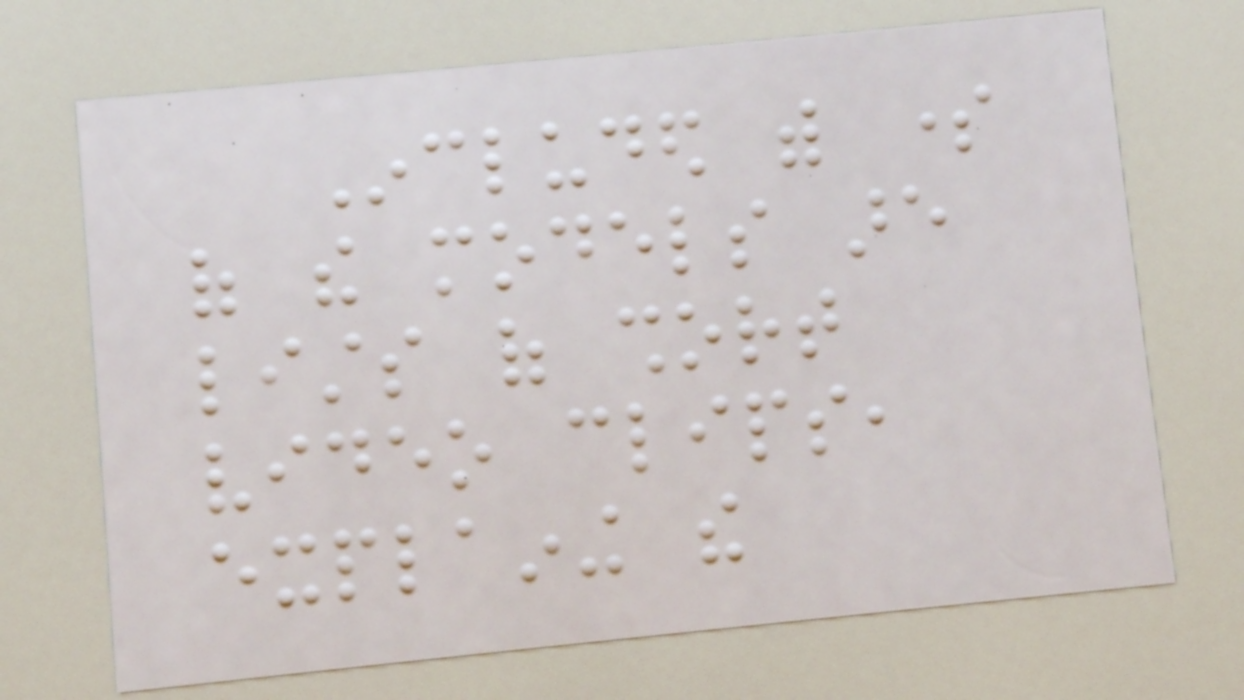Included with some
of the models are
lists of short
video clips,
explaining the
